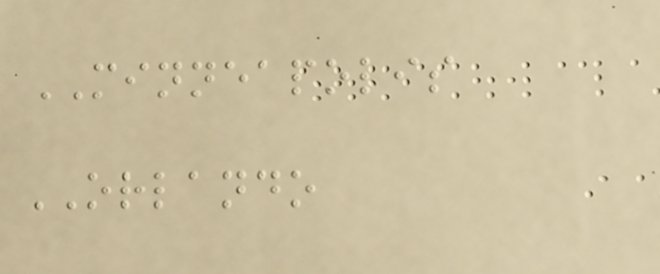MINNEAPOLIS
ORLANDO
